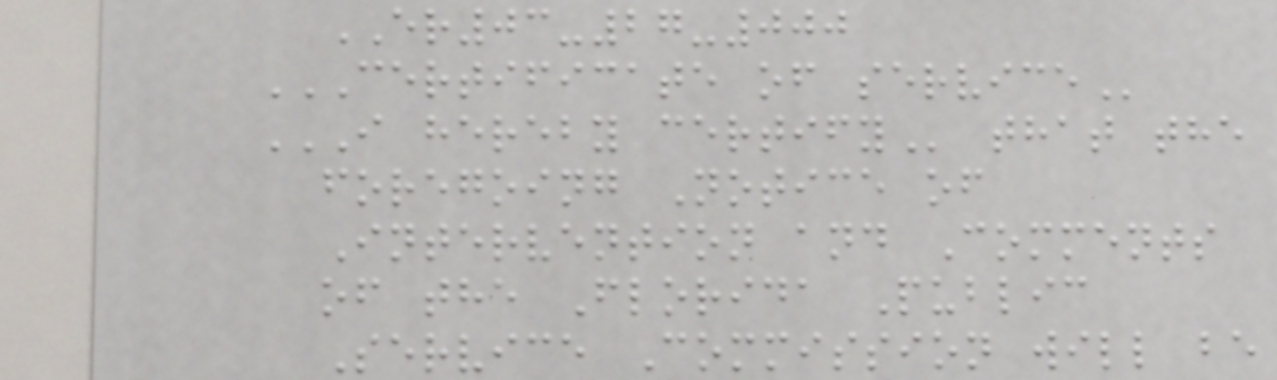ER03-27-000
CERTIFICATE OF SERVICE
I HEREBY CERTIFY that the
foregoing Notice of
Intervention and Comments
of the Florida Public
Service Commission will be
